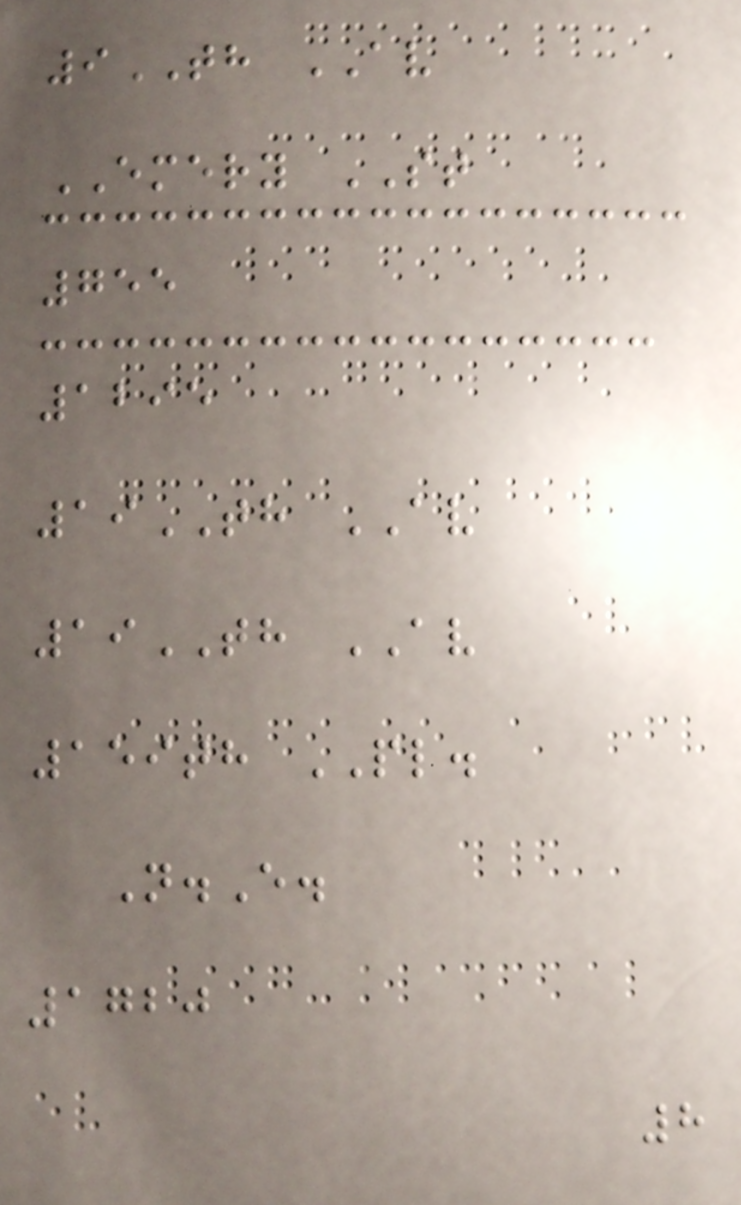9TH AV
EMERY ST
755
1295
19TH AV
19TH AV
159th PL.
N.E.
1720
8
